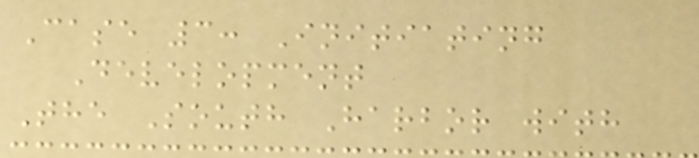Case 3: Initiating
Development
The South Harbor with
